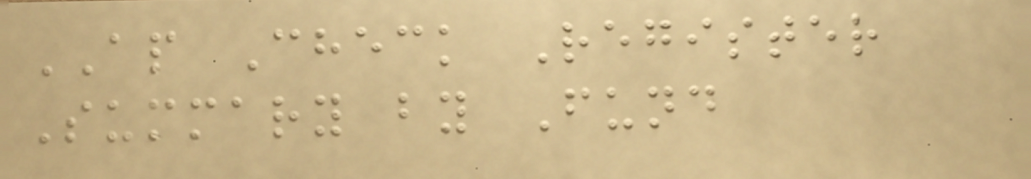AP Check Register
Summary by Fund
